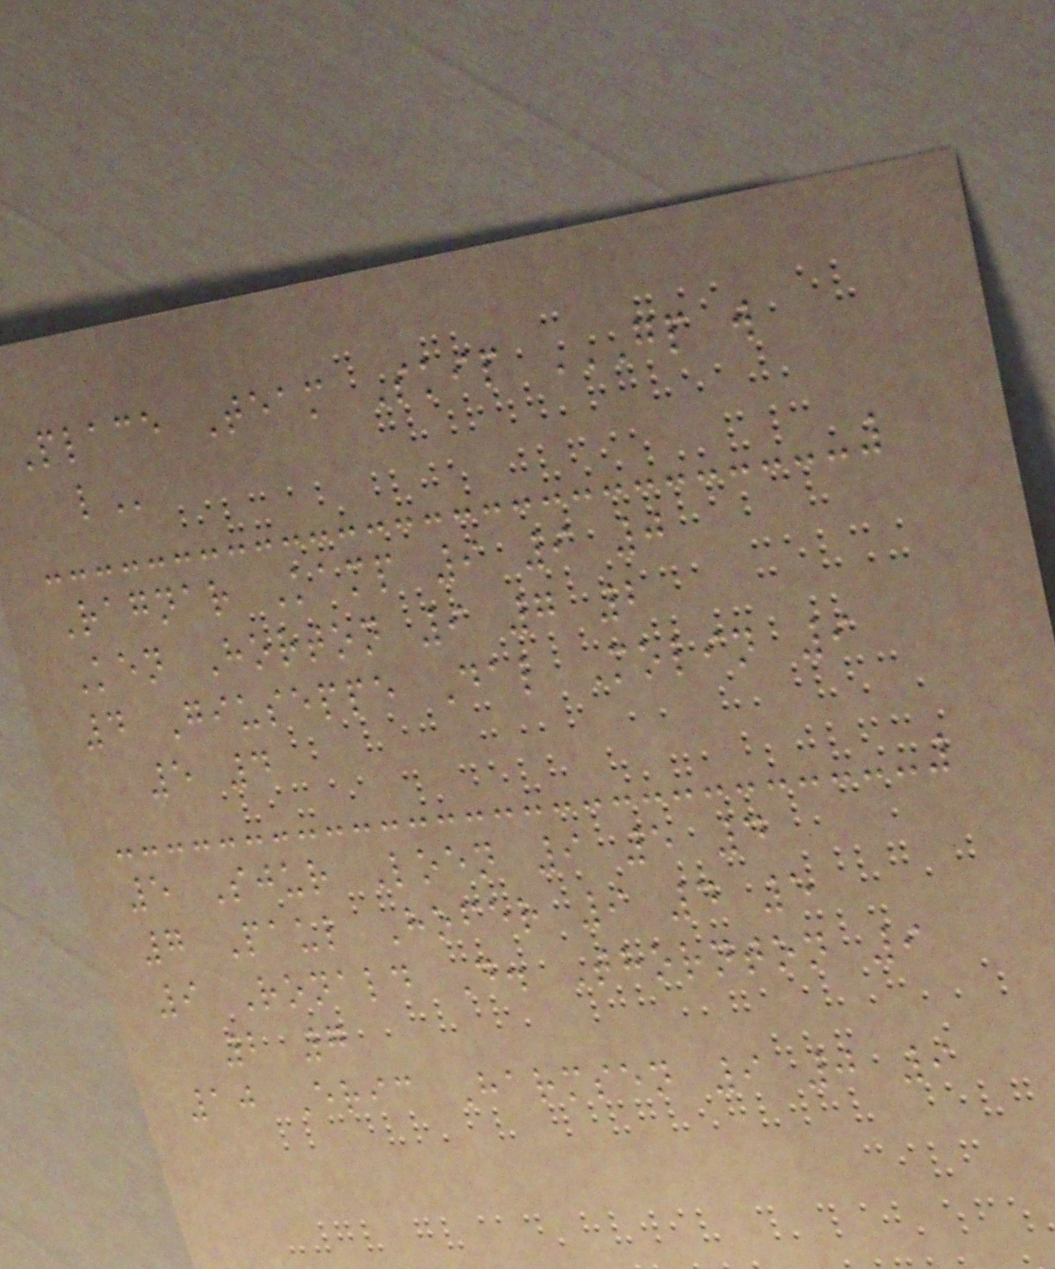Place Team Skip GP W
L
Ragnar Kamp 9 9 0
Ken Horton 9 7 2
4 Giuseppe Dal Molin 9
5 4
5 Sjur Loen 9 5 4
7 Paul Hofer 9 4 5
9 Ronald D. Thornton 9
2 7
10 Eric Harmsen 9 0 9
